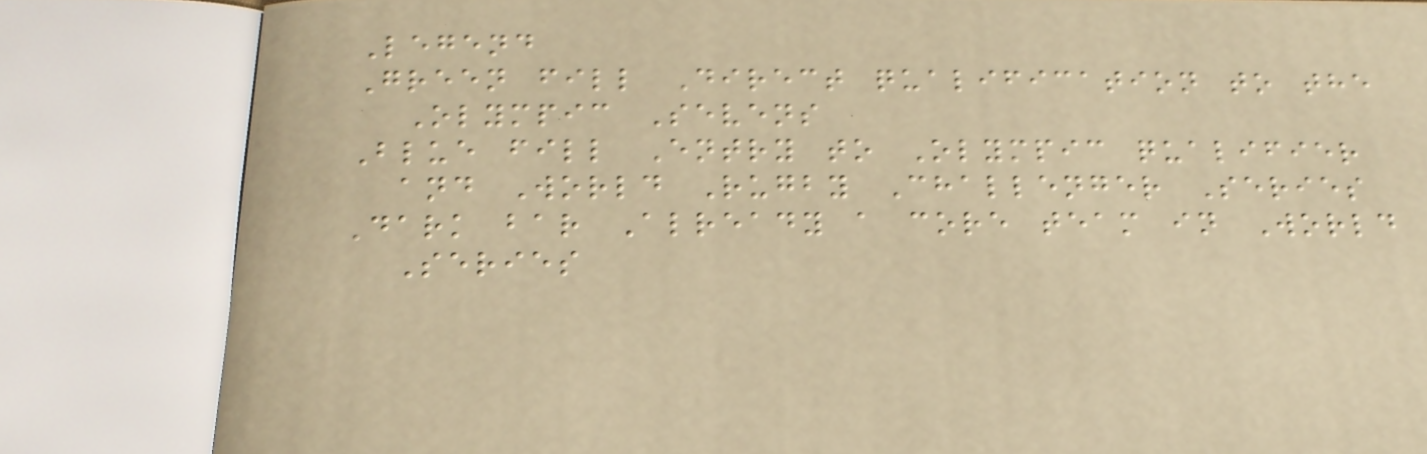Legend
Green fill Direct qualification to the
Olympic Sevens
Blue fill Entry to Olympic qualifier
and World Rugby Challenger Series
Dark bar Already a core team in World
Series
